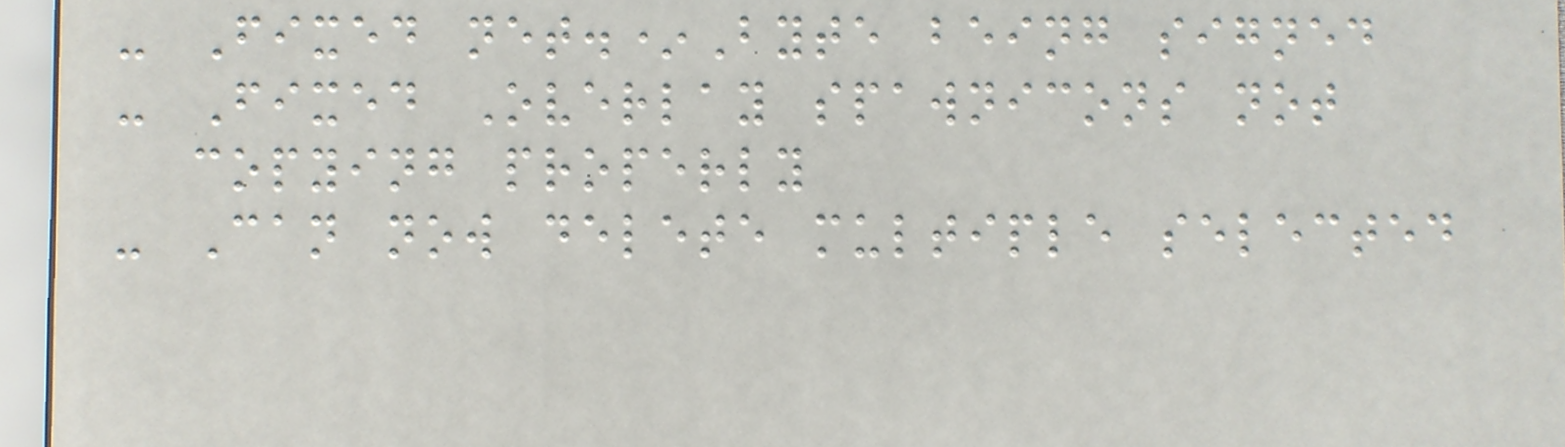- Fixed net.*Byte being signed
- Fixed Overlay spawnicons not
copying properly
- Can now delete multiple selected
